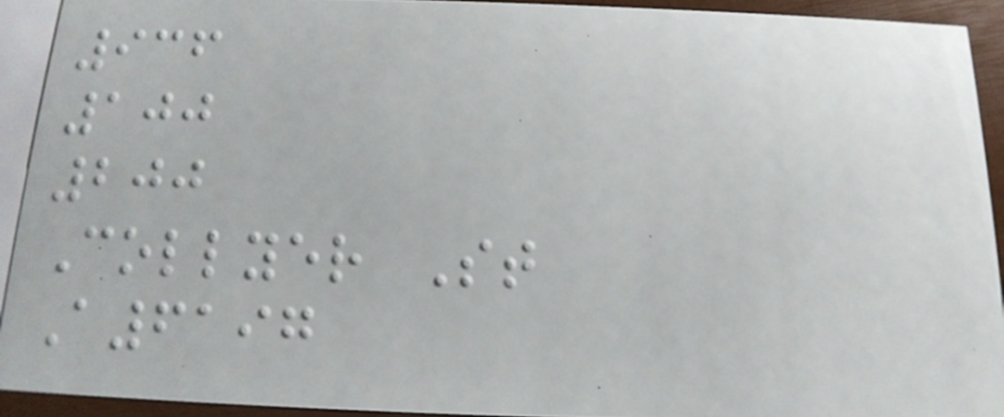936
100
200
Collyer St
A6197
